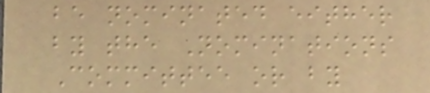be nominated either
by the Nominations
Committee or by
